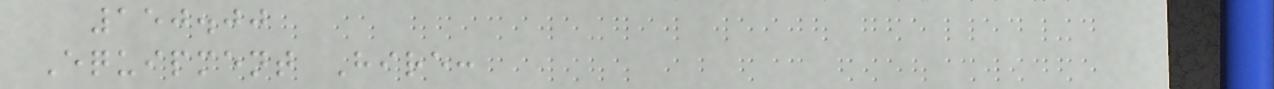150.00
Equipment Hire:
